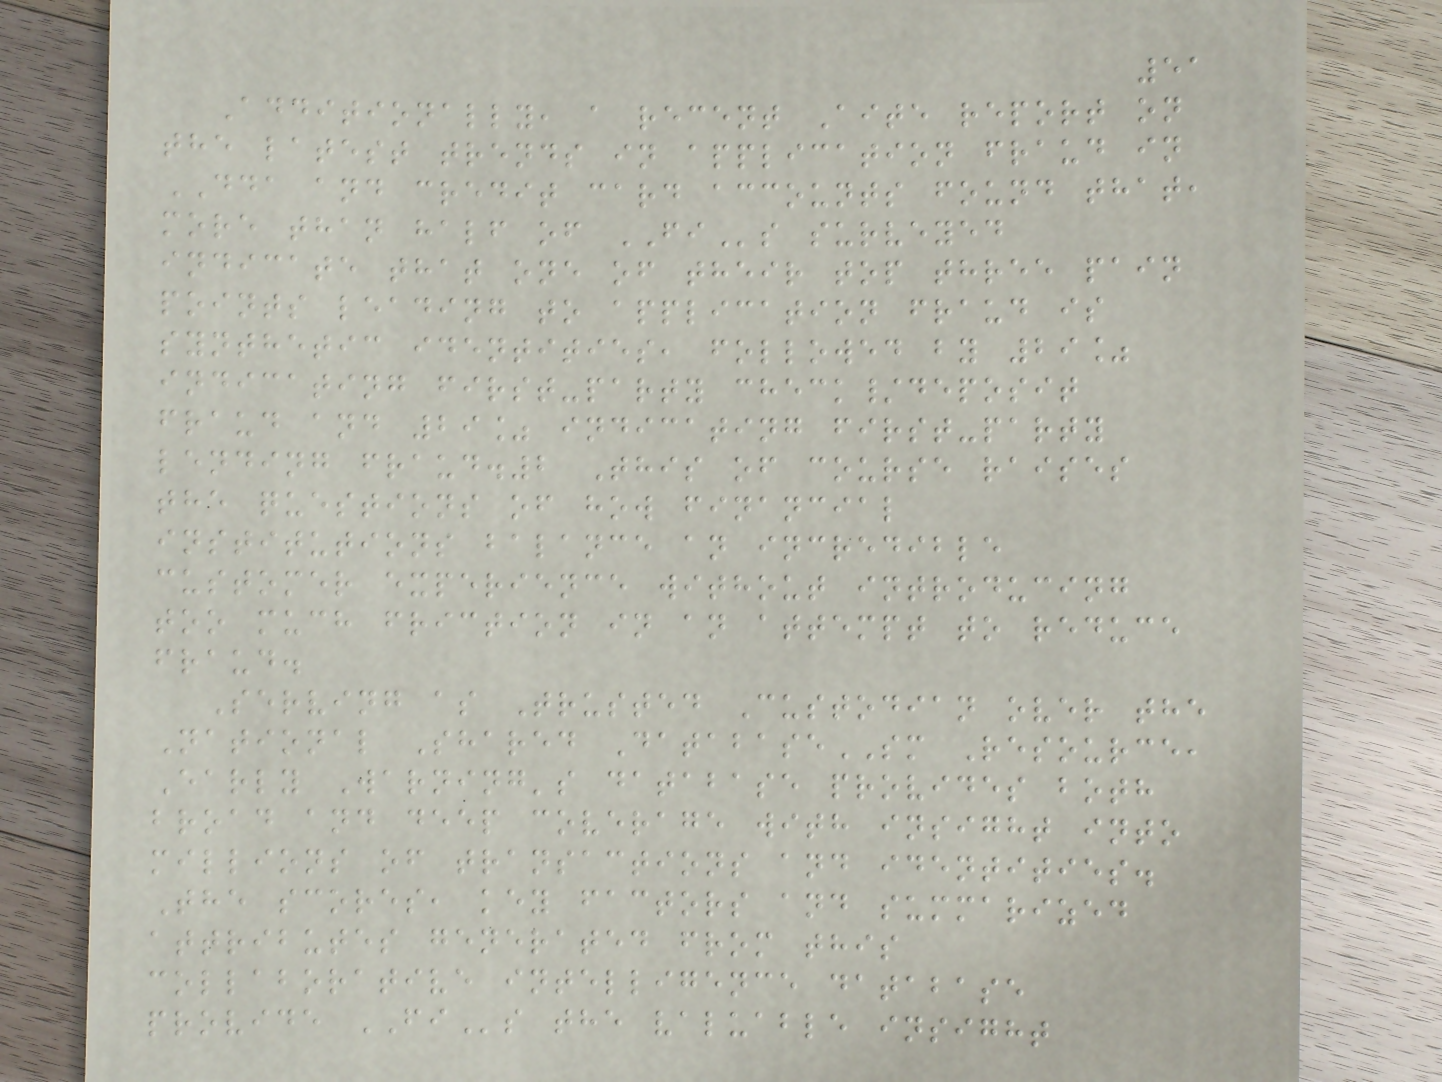51
Additionally, a recent Aite report on
the latest trends in application fraud in
DDA and credit card accounts found that,
more than half of FIs surveyed
indicate that one of their top three pain
points leading to application fraud is
synthetic identities, followed by 29%
indicating first-party check/deposit
fraud and 29% indicating first-party
lending fraud.2 This of course raises
the questions of how financial
institutions balance an incredible
customer experience without introducing
too much friction in an attempt to reduce
fraud.
Serving as Trusted Custodian over the
National Shared DatabaseSM Resource,
Early Warning's database provides both
broad and deep coverage with insight into
millions of transactions and identities.
The scores, key factors and summarized
attributes generated from this
collaborative intelligence database
provide FIs the valuable insight
